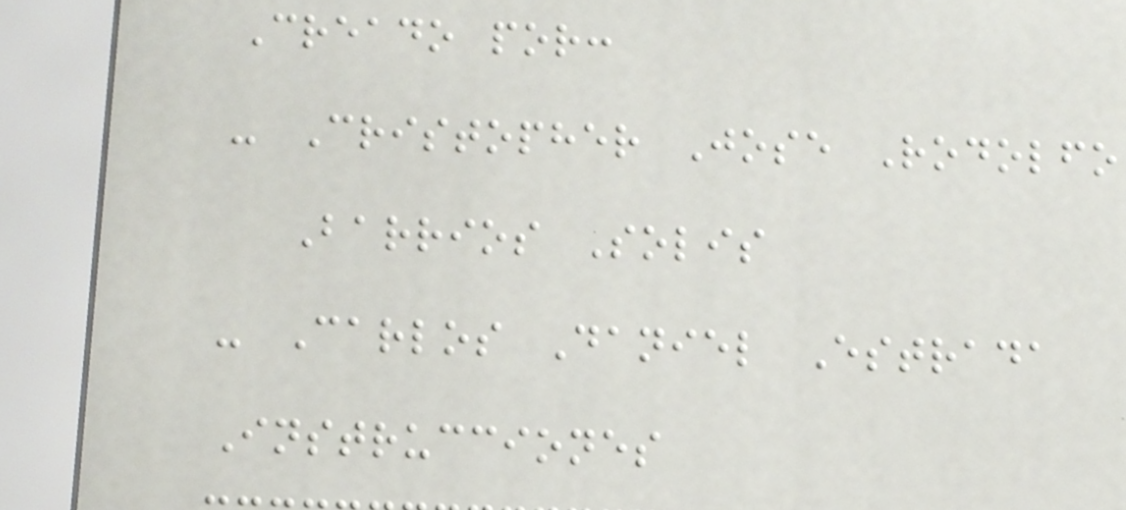Creado por:
- Cristopher Jose Rodolfo
Barrios Solis
- Carlos Daniel Estrada
Instrucciones
